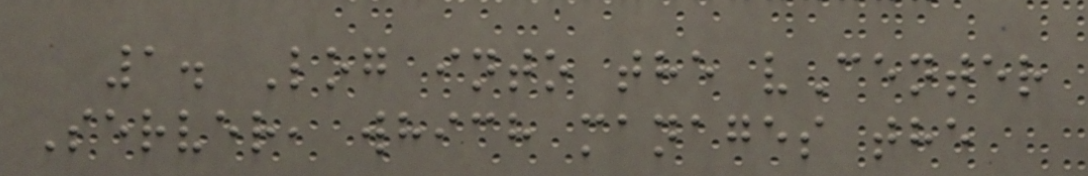1. Log into the vCenter
Server, which manages the
